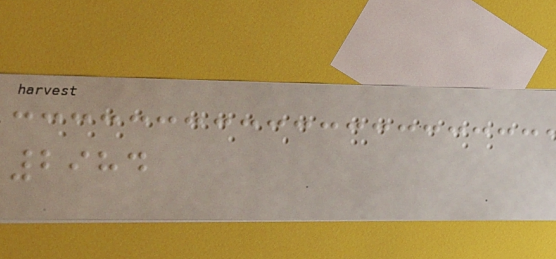2984
